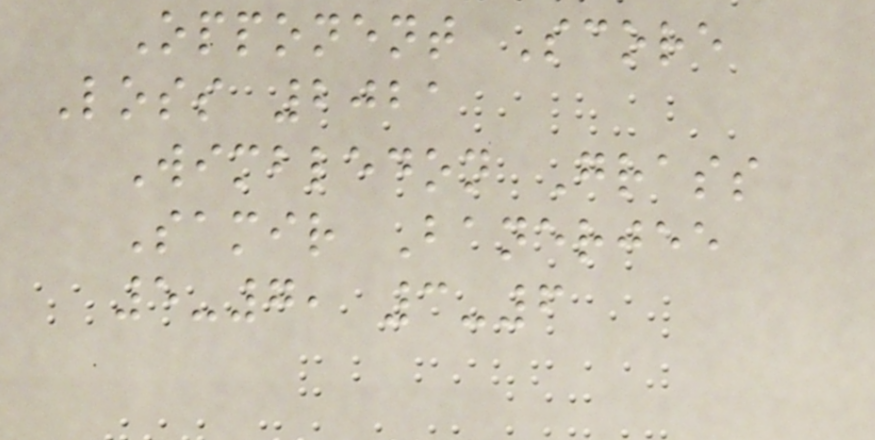Opponent Score
Loss 2021
Wimbledon Grass
Samir Banerjee
5-7, 3-6
